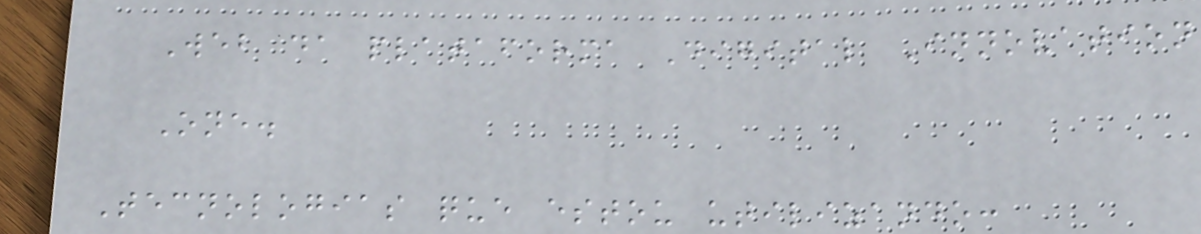Web da plataforma Digital Innovation
One.
Tecnologias que estou utilizando:
